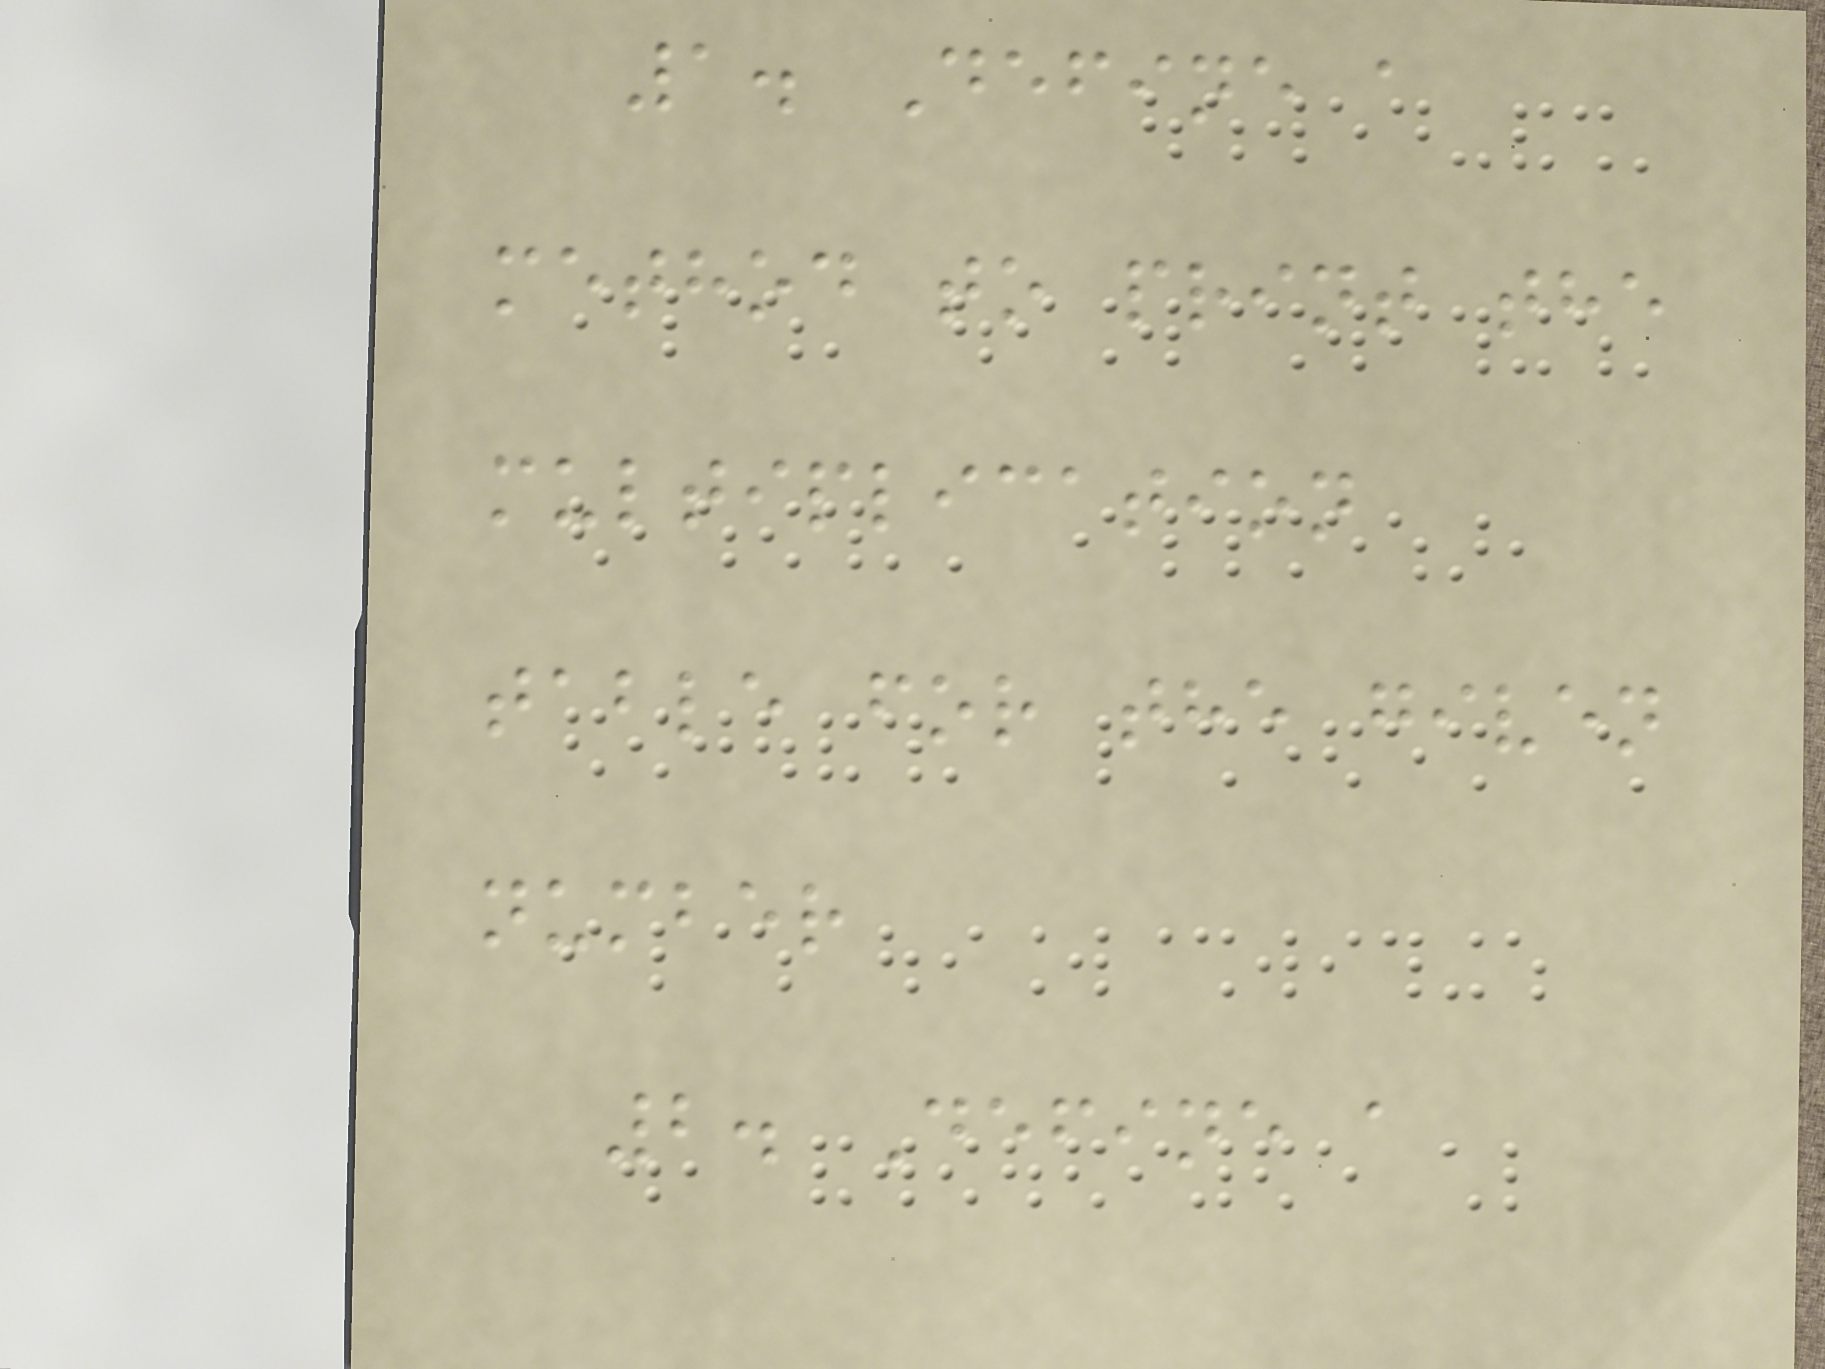1. Define a
method to print the
multiplication
table for the given
number
2. Define a
